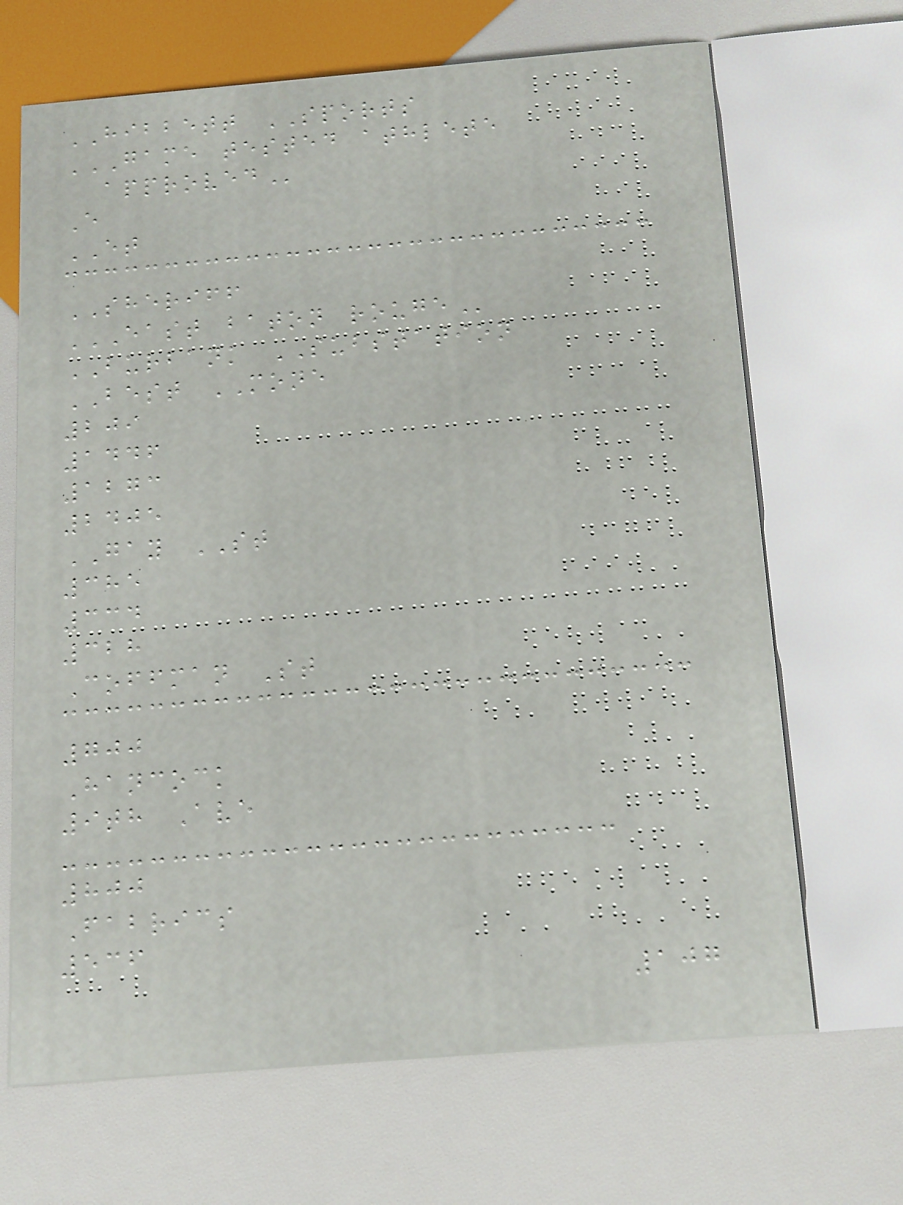HIBBETT SPORTS
GAME TESTED ATHLETE
APPROVED
E
ET
SHERIFF
EAST BATON ROUGE
BURBANK SUBSTATION
BEST MONE
209
1446
1273
2405
GAY ST
385
334
328
Coffman St
700
Hancock
9th Ave
800
Fabrics
536
107
